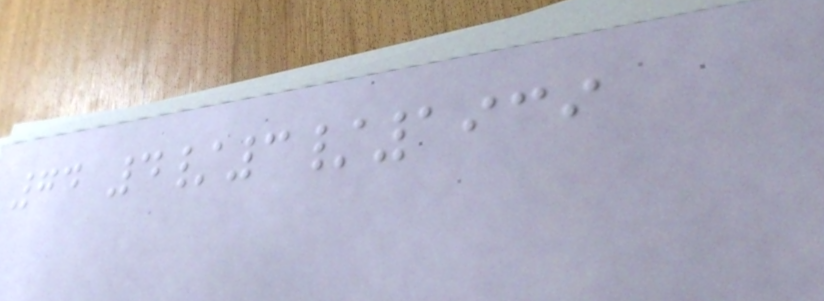74 4/3/1939
